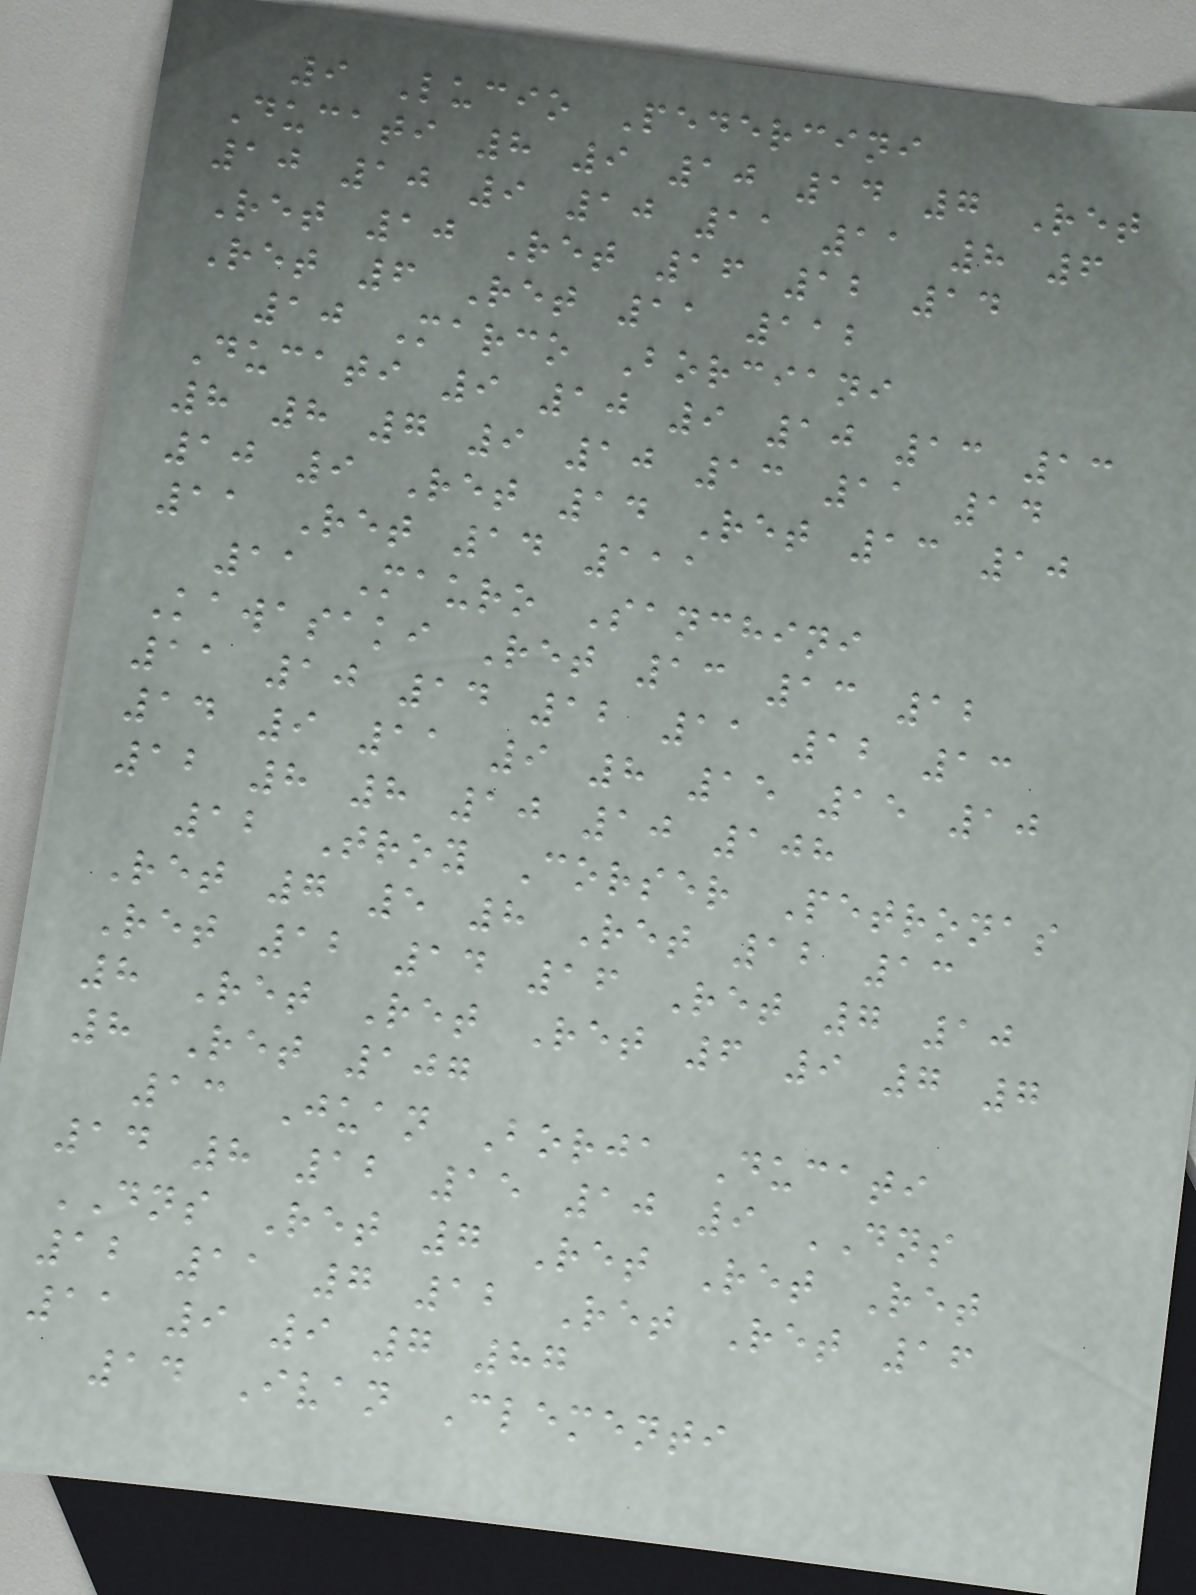9 Lucio Pedercini
Ducati 8 9 10 14 7 Ret
10 10 9 10 11 11 8 6
Ret 10 Ret 16 12 14
Ret 6 Ret 11 112
10 Marco Borciani
Ducati 9 10 9 10 13 13
8 8 7 9 10 13 11 14
10 9 Ret 14 Ret 13 10
11 Ret 14 111
11 Mauro Sanchini
Kawasaki Ret 13 13 12
11 10 14 12 11 12 13
14 9 11 9 8 15 15 10
12 8 8 10 10 108
12 Troy Corser Petronas
Ret 7 5 8 Ret 12 13
Ret 12 14 16 Ret 7 10
8 Ret Ret Ret 6 9 7 7
8 Ret 107
13 Juan Borja Ducati
14 8 12 15 10 9 DNS
DNS Ret 7 Ret Ret Ret
12 11 7 12 Ret Ret 16
11 9 9 7 87
14 Ivan Clementi
